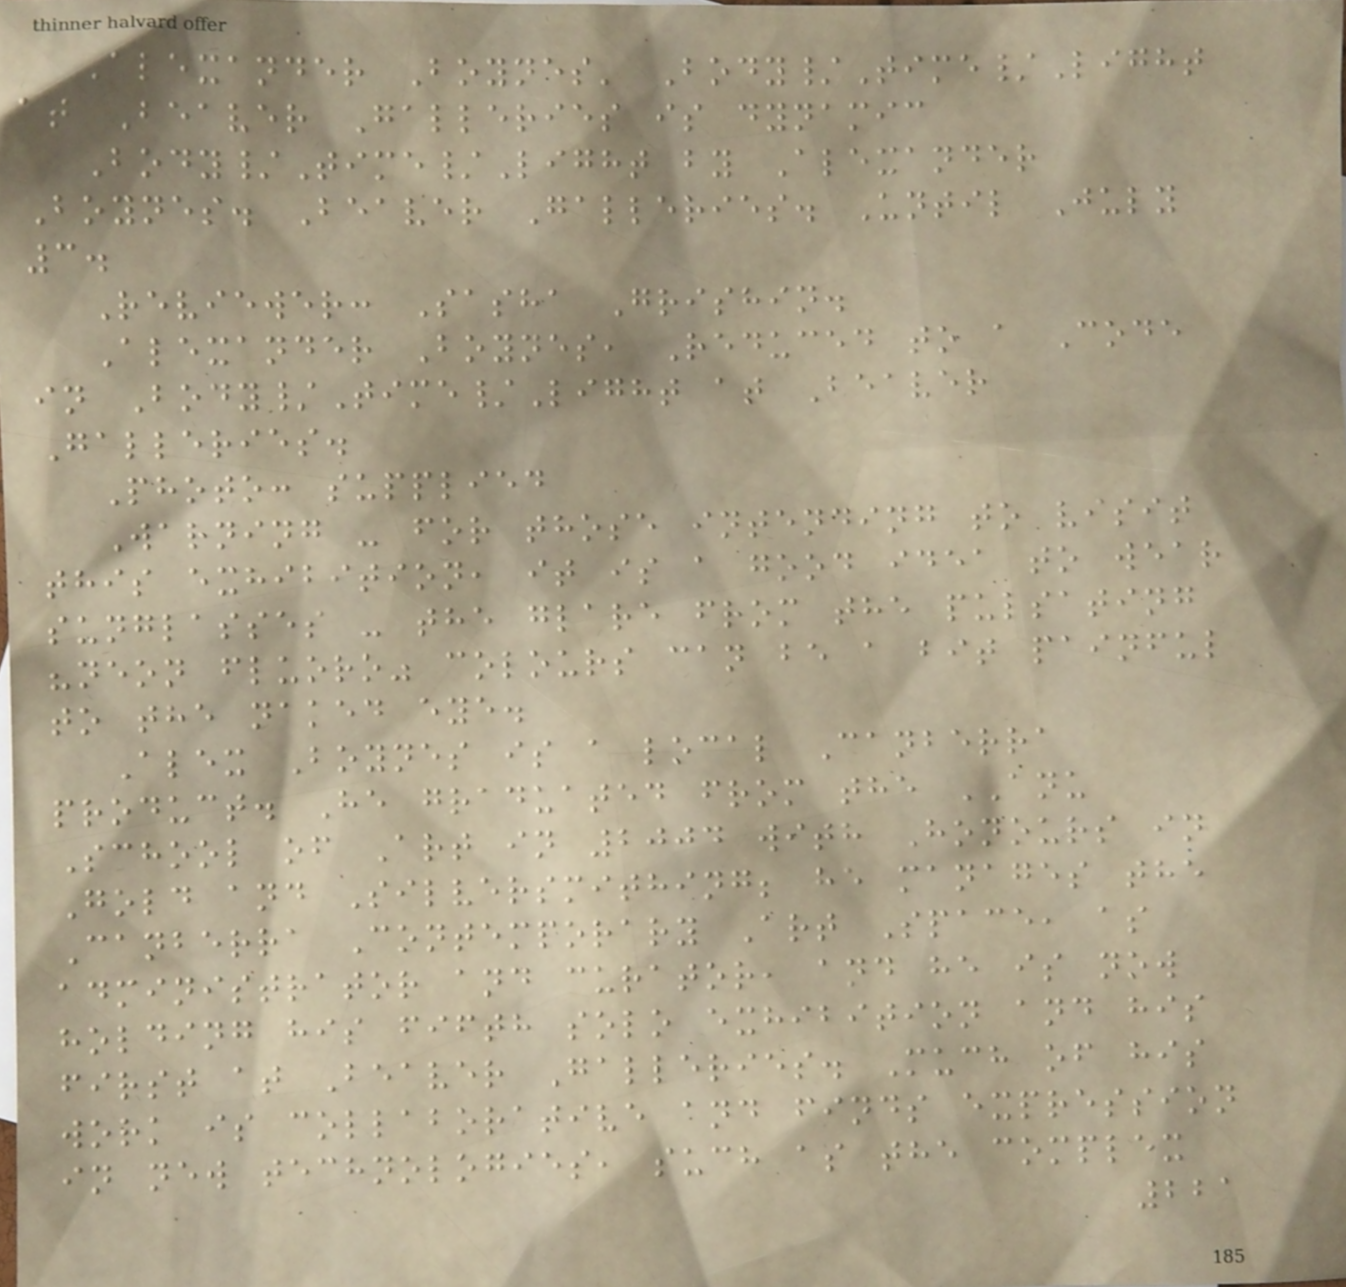Alexander Boynes' Body/Time/Light
at Beaver Galleries is dynamic
Body/Time/Light by Alexander
Boynes. Beaver Galleries. Until July
3.
Reviewer: Sasha Grishin.
Alexander Boynes, Reduced to a Code
in Body/Time/Light at Beaver
Galleries.
Photo: supplied
Warning - for those intending to visit
this exhibition, it is a good idea to wear
sunglasses - the glare from the pulsating
"neon fluoro" colours can be a bit painful
to the naked eye.
Alex Boynes is a local Canberra
product. He graduated from the ANU
School of Art in 2004 with Honours in
Gold and Silversmithing; he manages the
Canberra Contemporary Art Space, as
administrator and curator, and he is now
holding his fifth solo exhibition and his
first at Beaver Galleries. Much of his
work is collaborative and finds expression
in new technologies, such as the complex
221
